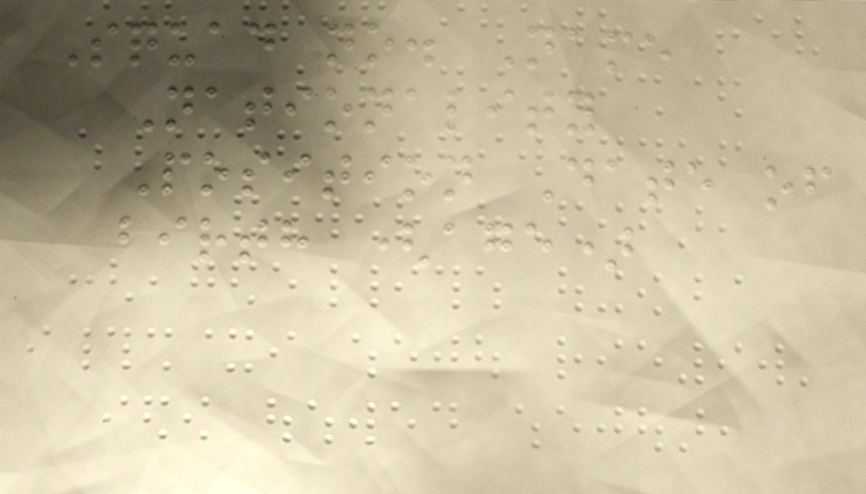Squad no. Name
Nationality
Position Date of
birth (age)
